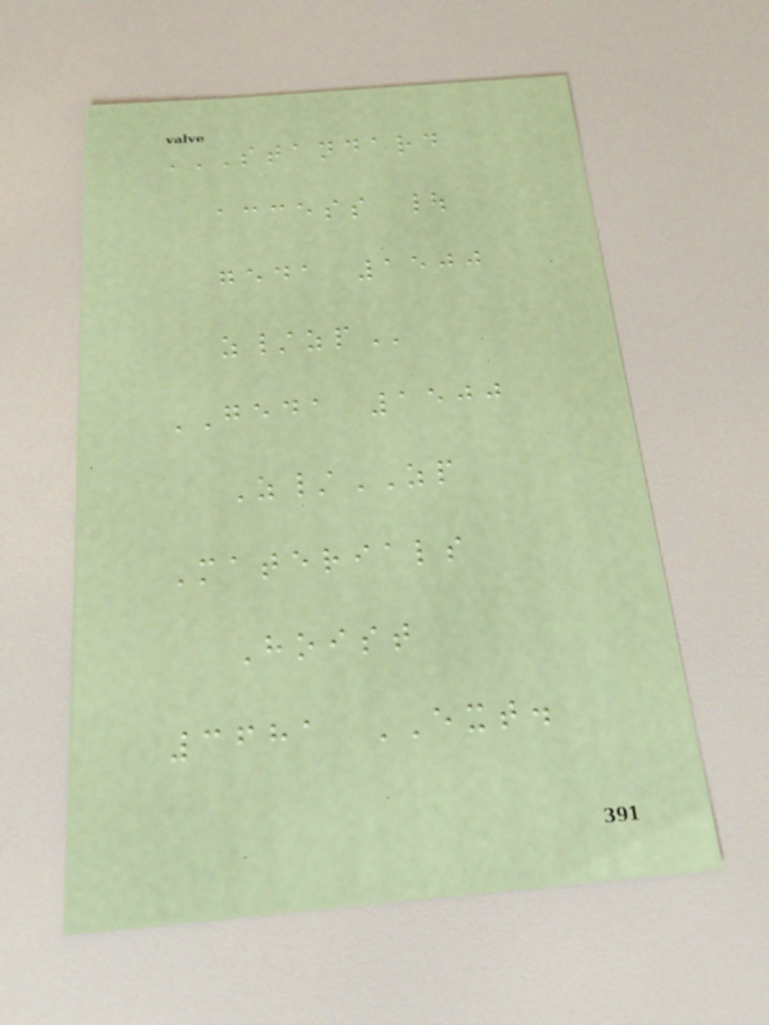STANDARD
ACCESS |
GEDA 1500
Z/ZP
GEDA 1500
Z/ZP
Materials
Hoist
3681 EXT.
